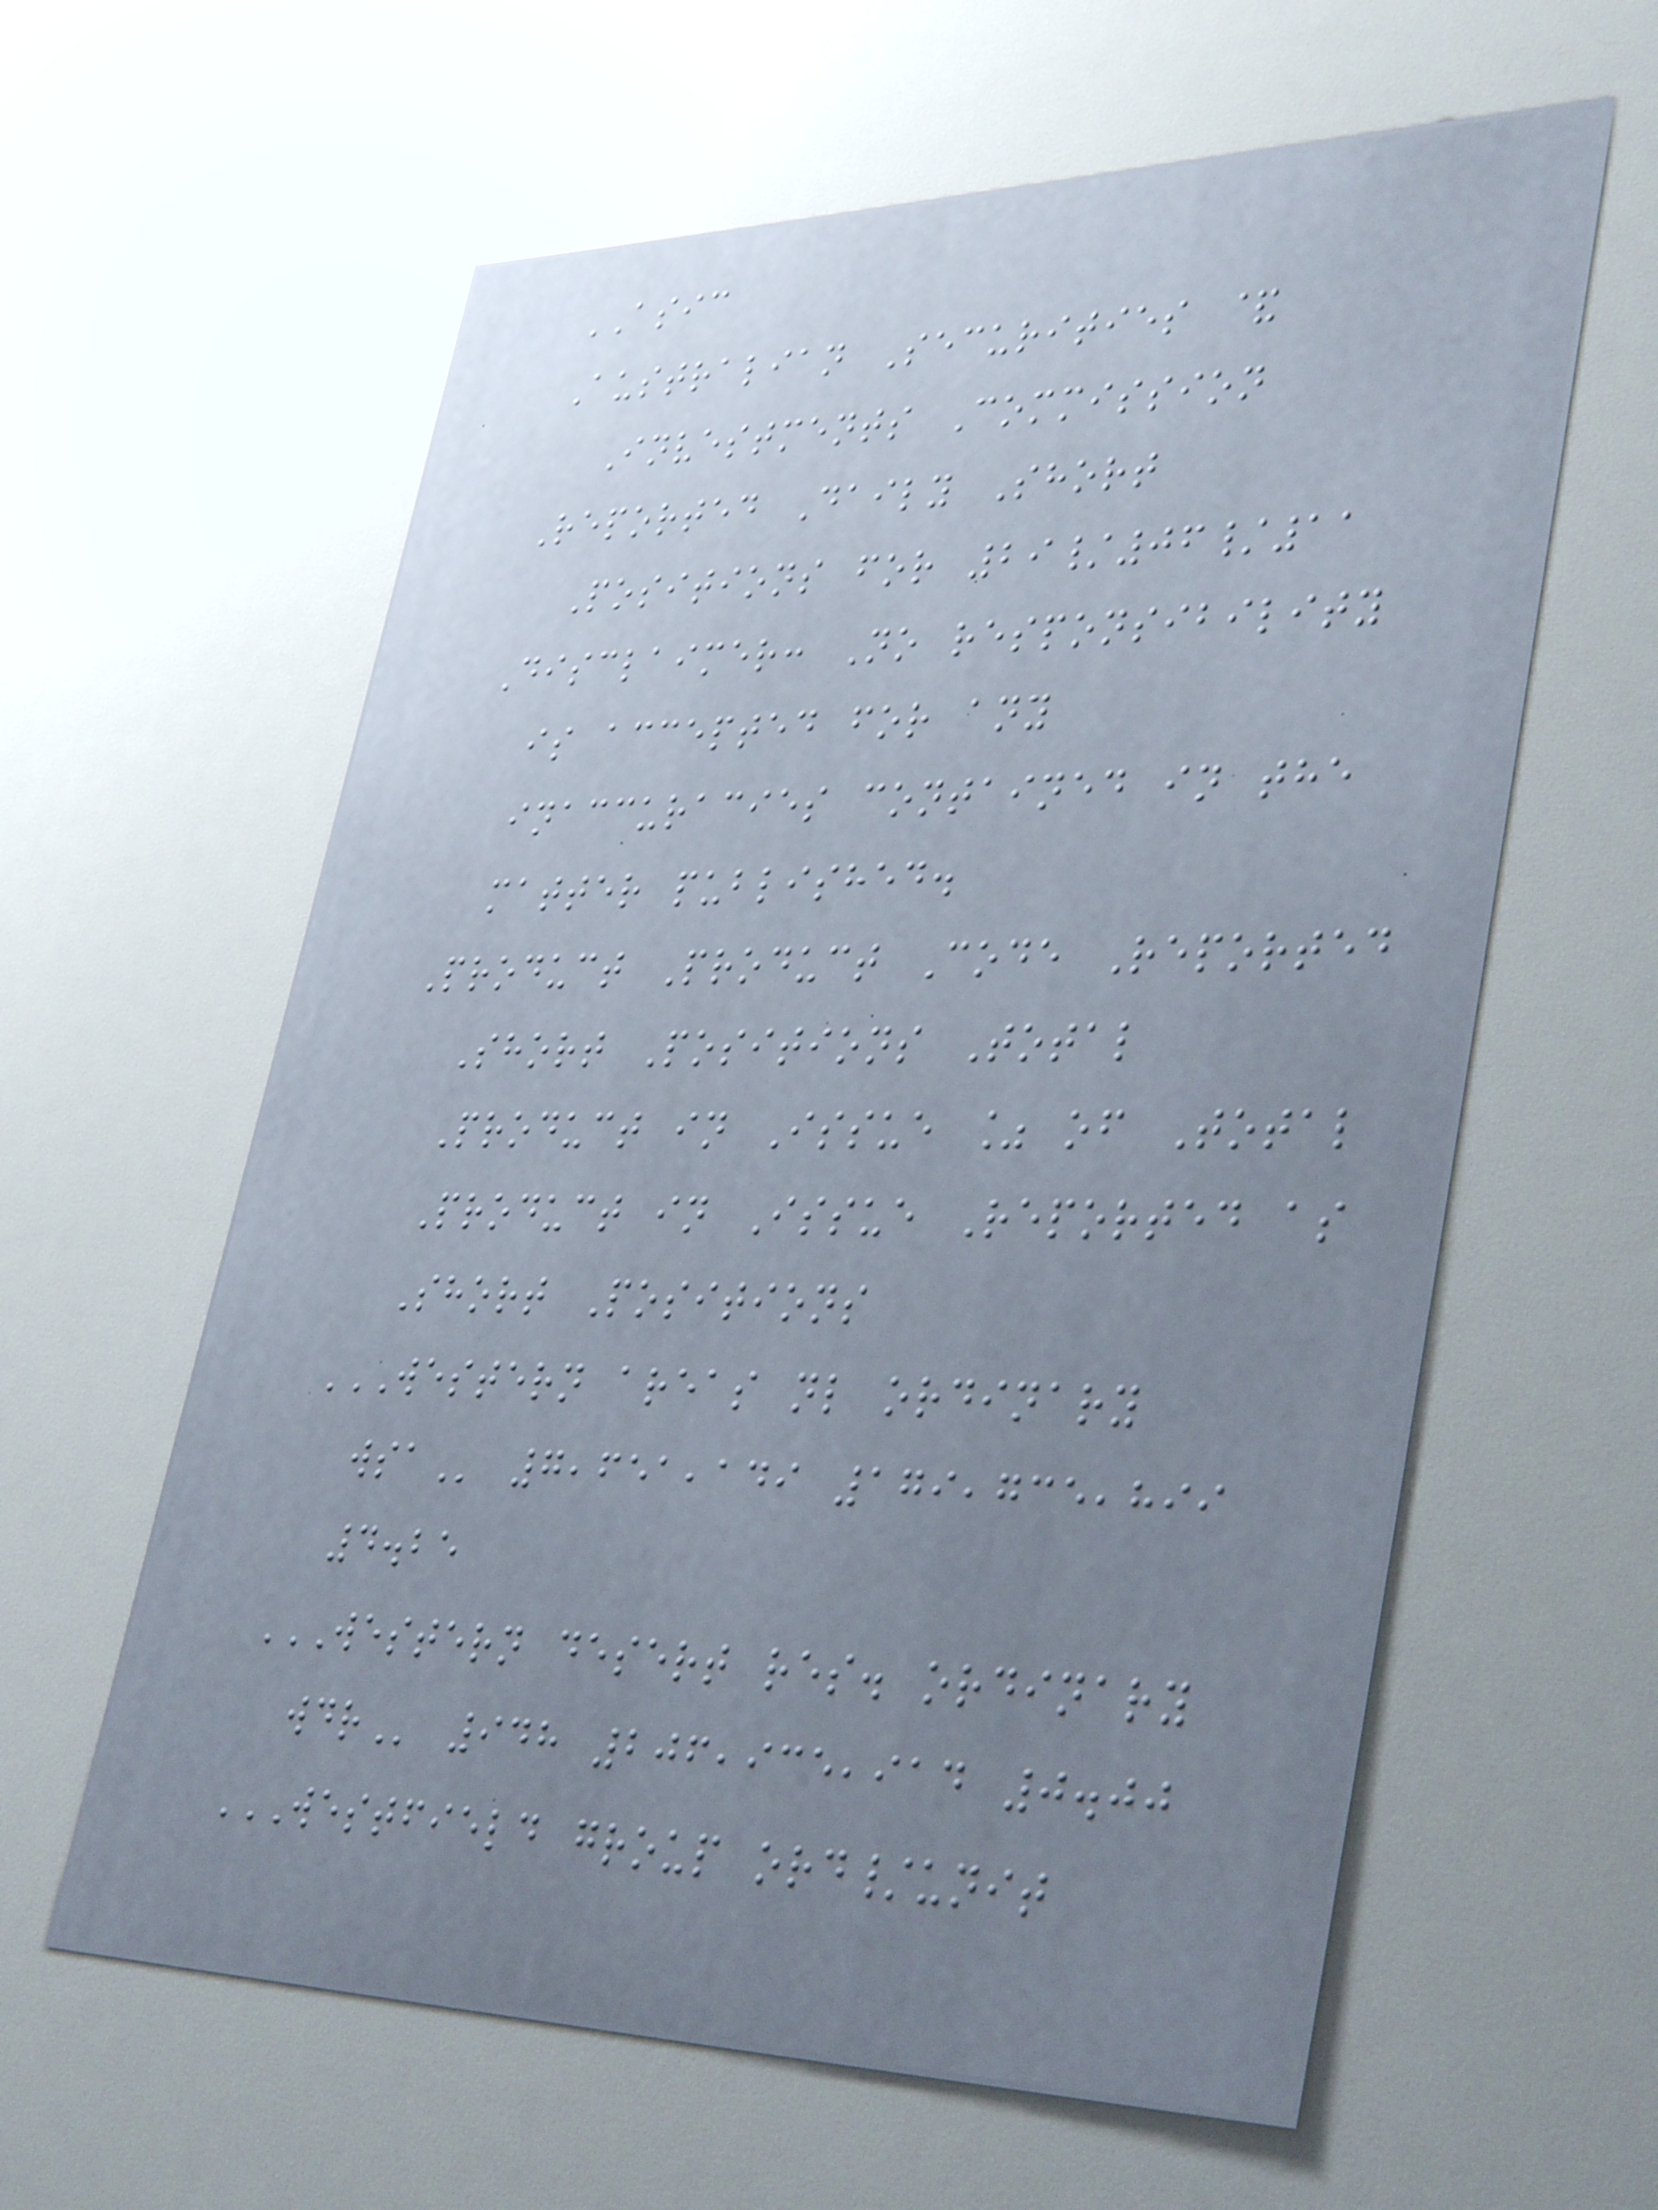ASIC
Australian Securities &
Investments Commission
Reported Daily Short
Positions for 29/06/11
Disclaimer: No responsibility
is accepted for any
inaccuracies contained in the
matter published.
Product Product Code Reported
Short Positions Total
Product in Issue % of Total
Product in Issue Reported as
Short Positions
WESTERN AREAS NL ORDINARY
WSA 7,651,149 179,735,899
4.25
WESTERN DESERT RES. ORDINARY
WDR 948 206,935,914 0.00
WESTFIELD GROUP ORD/UNIT
